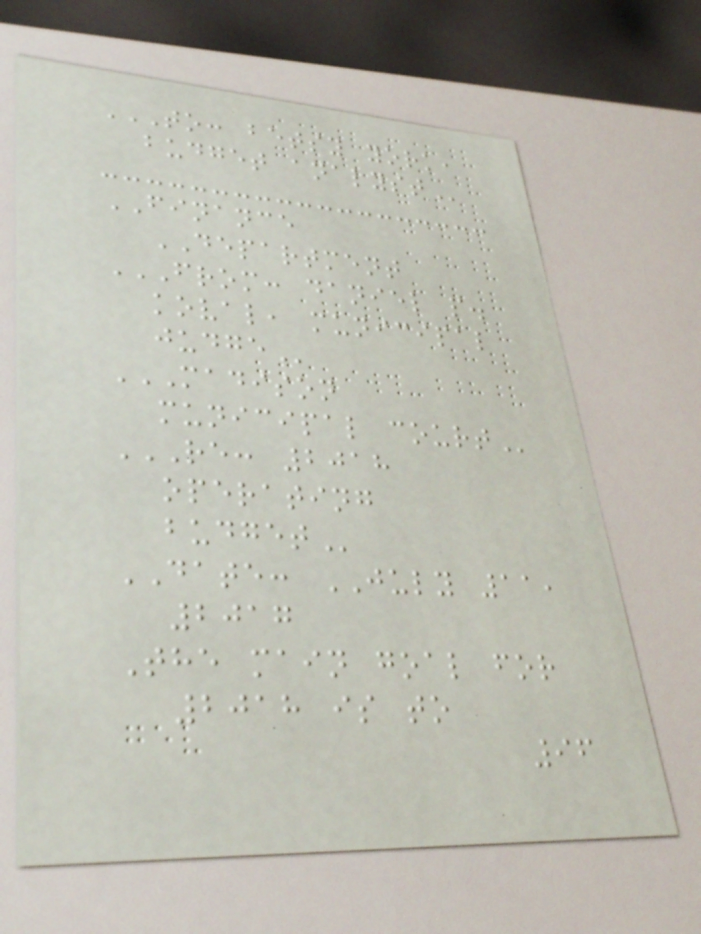TO: BETSY YORK,
BUDGET ANALYST
FINANCE
DEPARTMENT
FROM: DANIEL P.
KOVAL, MUNICIPAL
JUDGE
MADISON
MUNICIPAL COURT
RE: 2018
OPERATING
BUDGET
DATE: JULY 11,
2017
The main goal for
2018 is to
96
